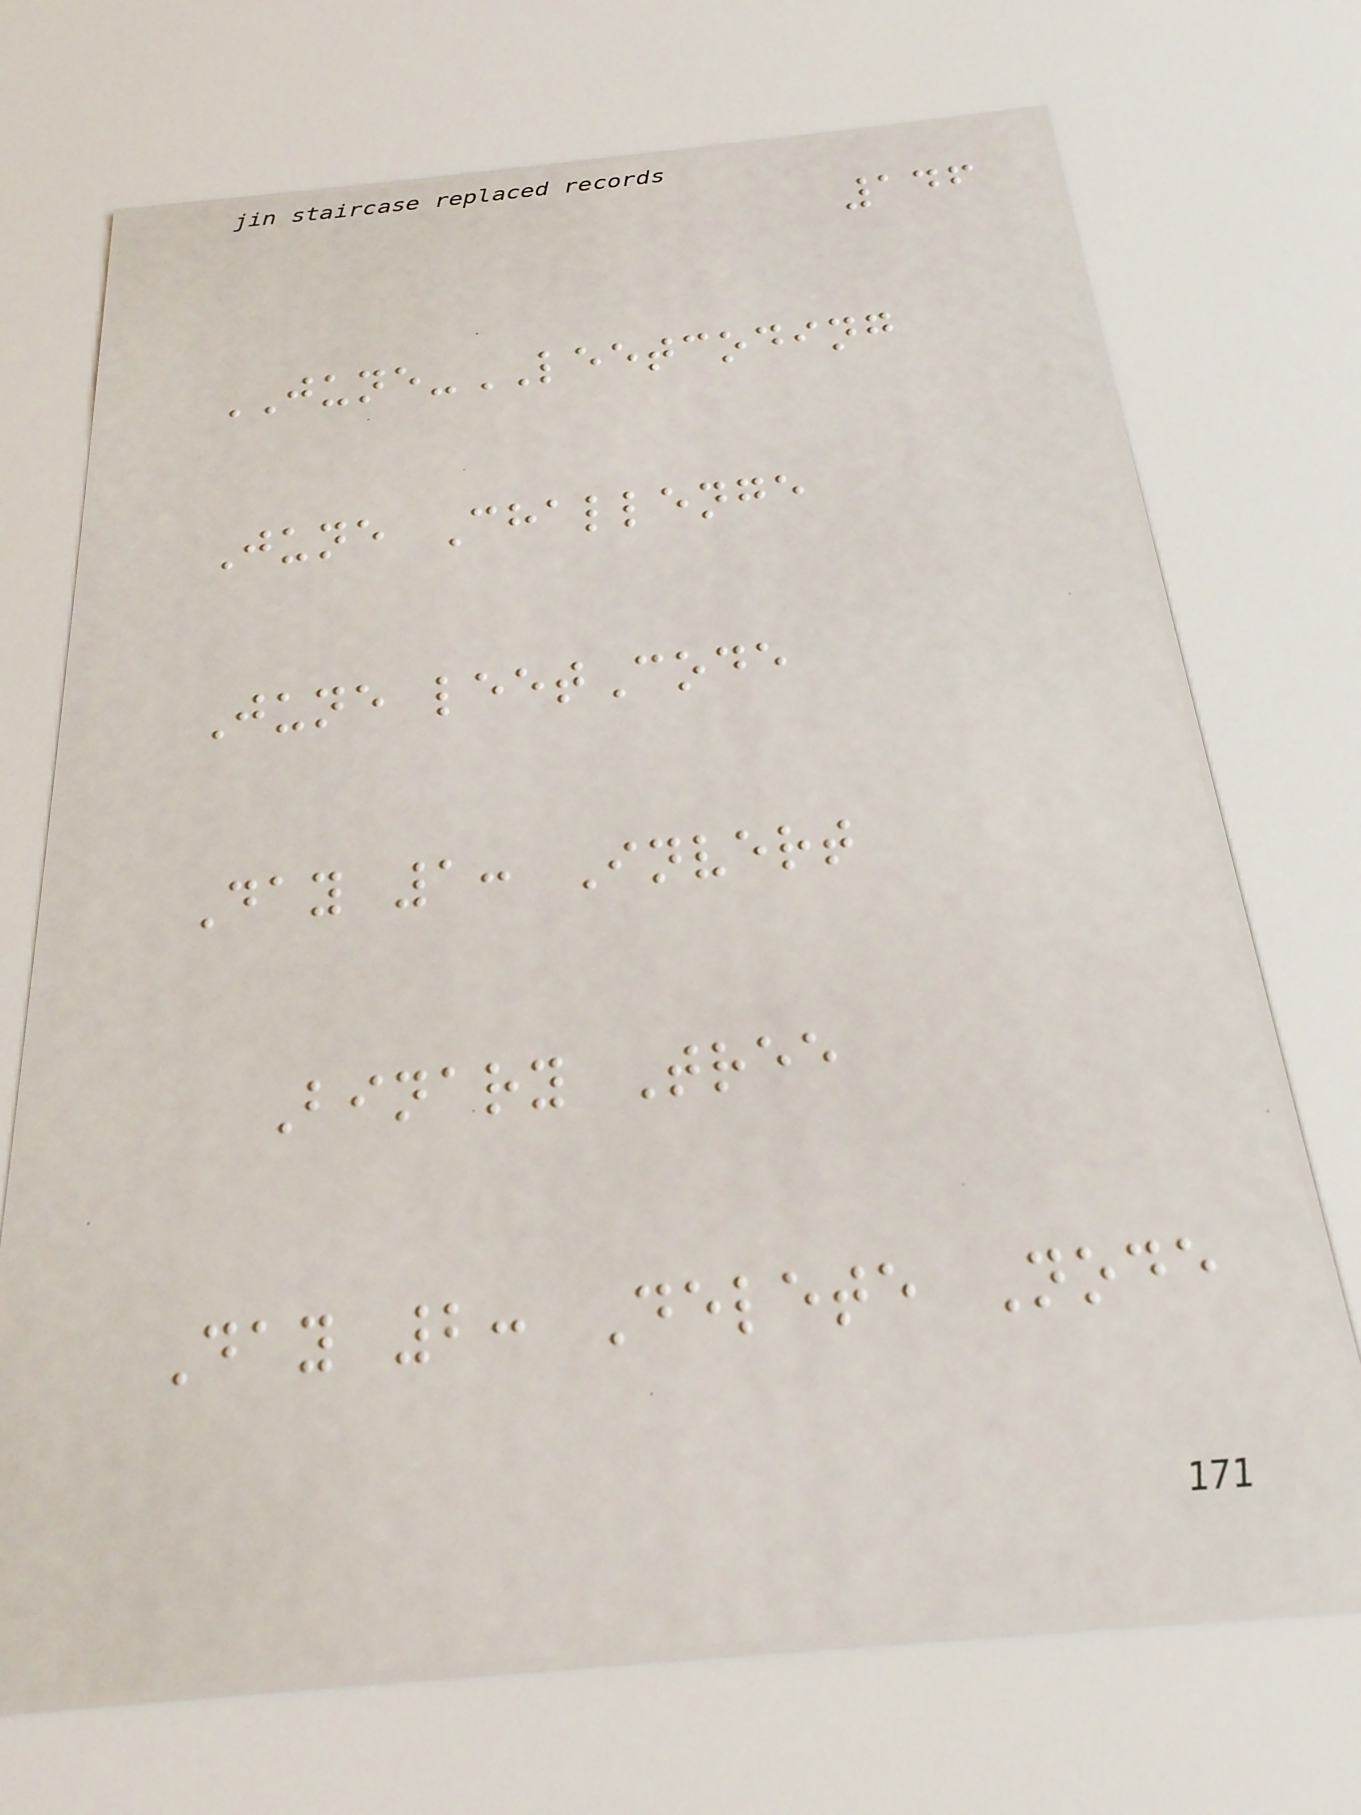146
JUNE-LEETCODING
June Challenge
June leetCode
Day 1: Invert
Binary Tree
Day 2: Delete Node
